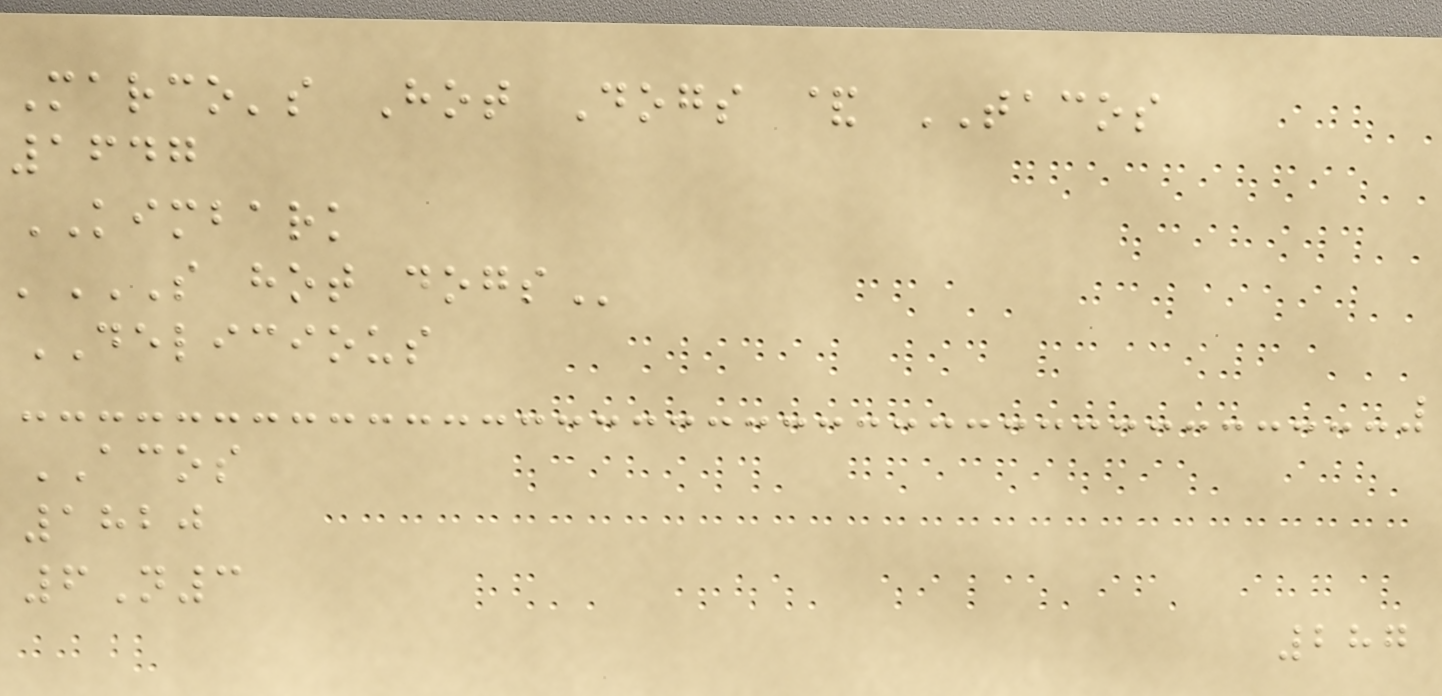Marco's Hot Dogs & TACOS
1647
KIMBARK
'S HOT DOGS
DELICIOUS
ACOS
1820
6N3
287
